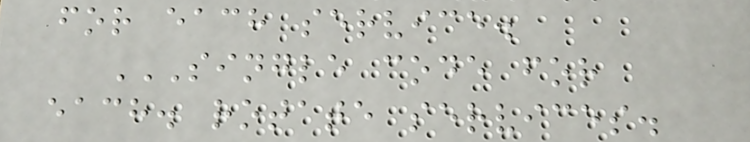for each service.
SINGLE CODE FOR
EACH. ROTATE SERVICES.
